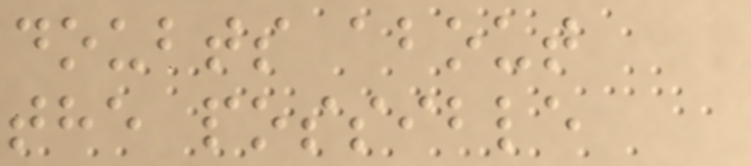doubts about
the possible
